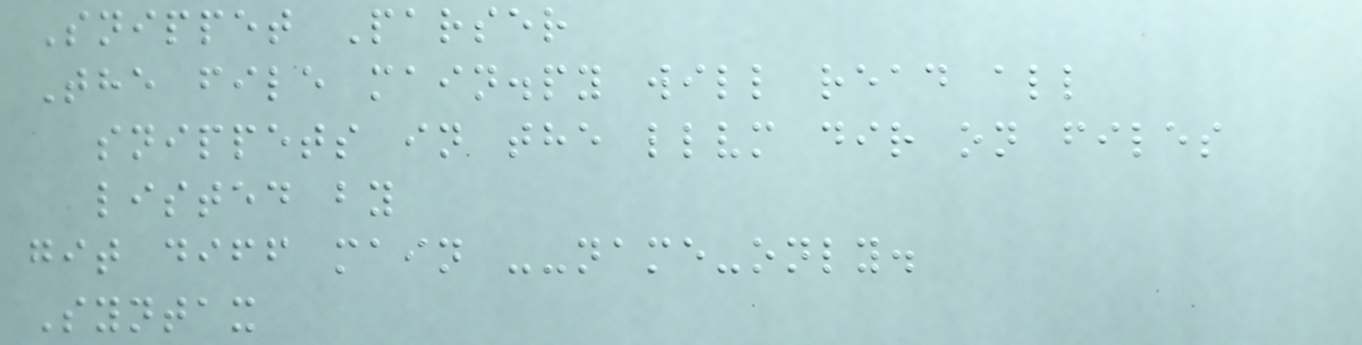Snippet Parser
The file main.py will read all
snippets in the llvm dir on files
listed by
git diff main --name-only.
Syntax
